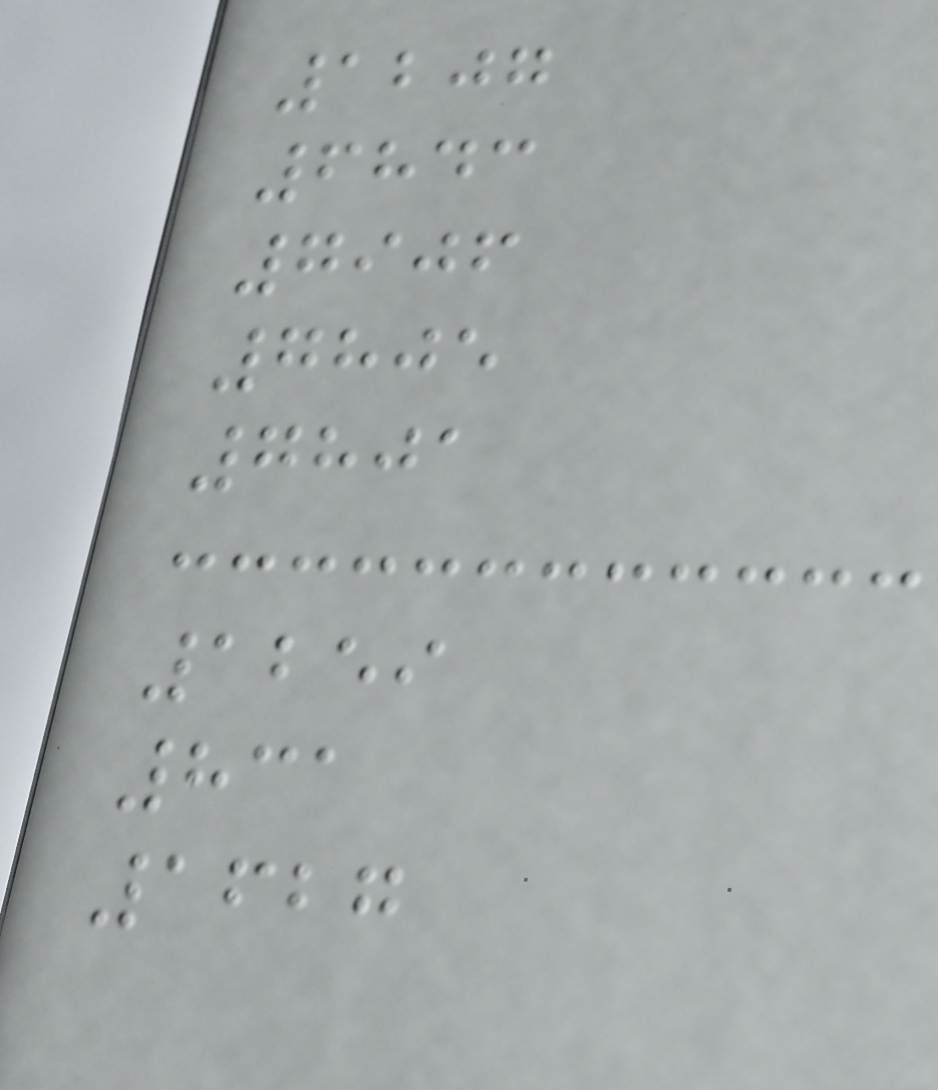1207
6843
7906
7805
7801
1259
831
1627
